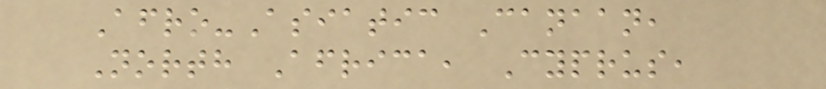Afro-Asiatic Canaan,
North Africa, Cyprus,
